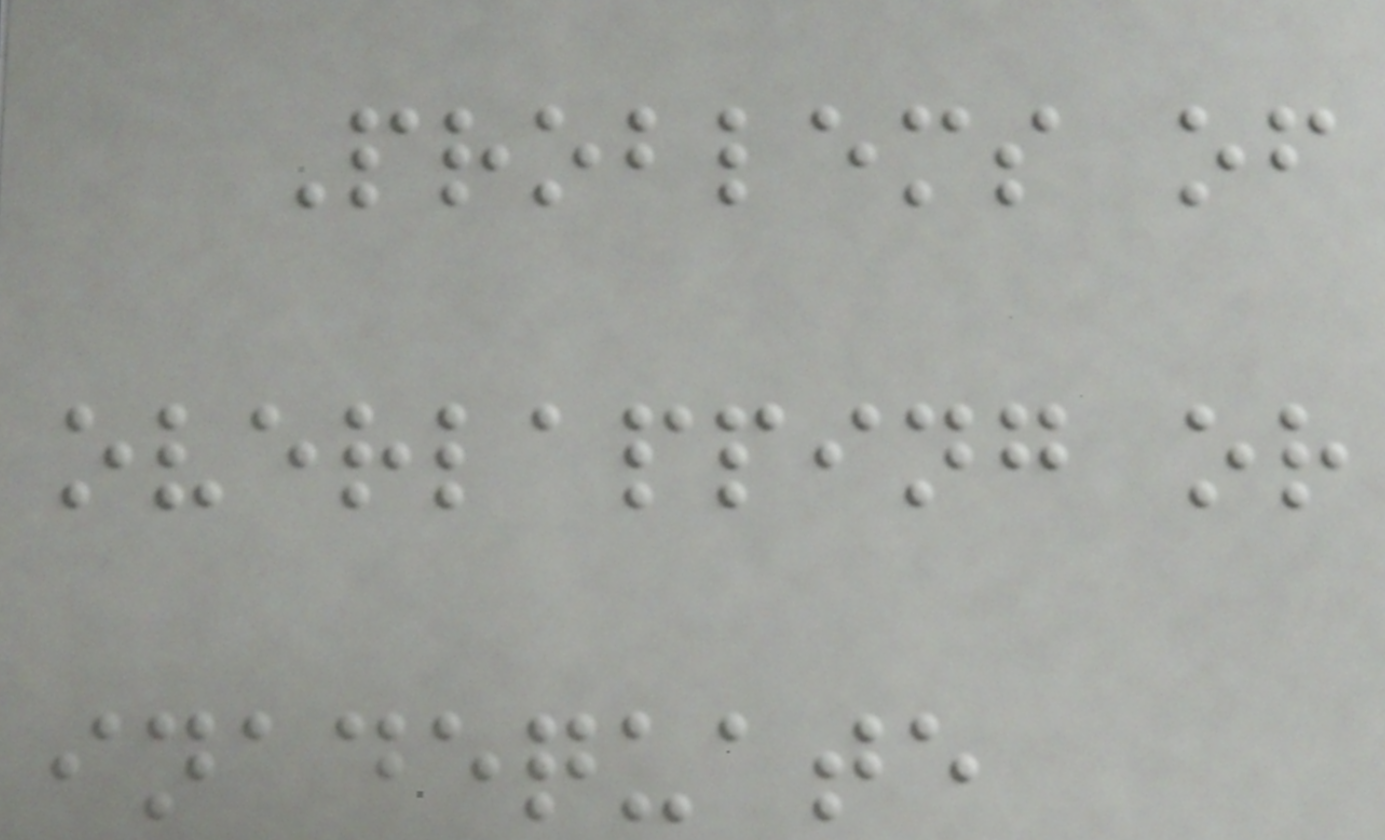Problems of
overlapping or
inadequate
